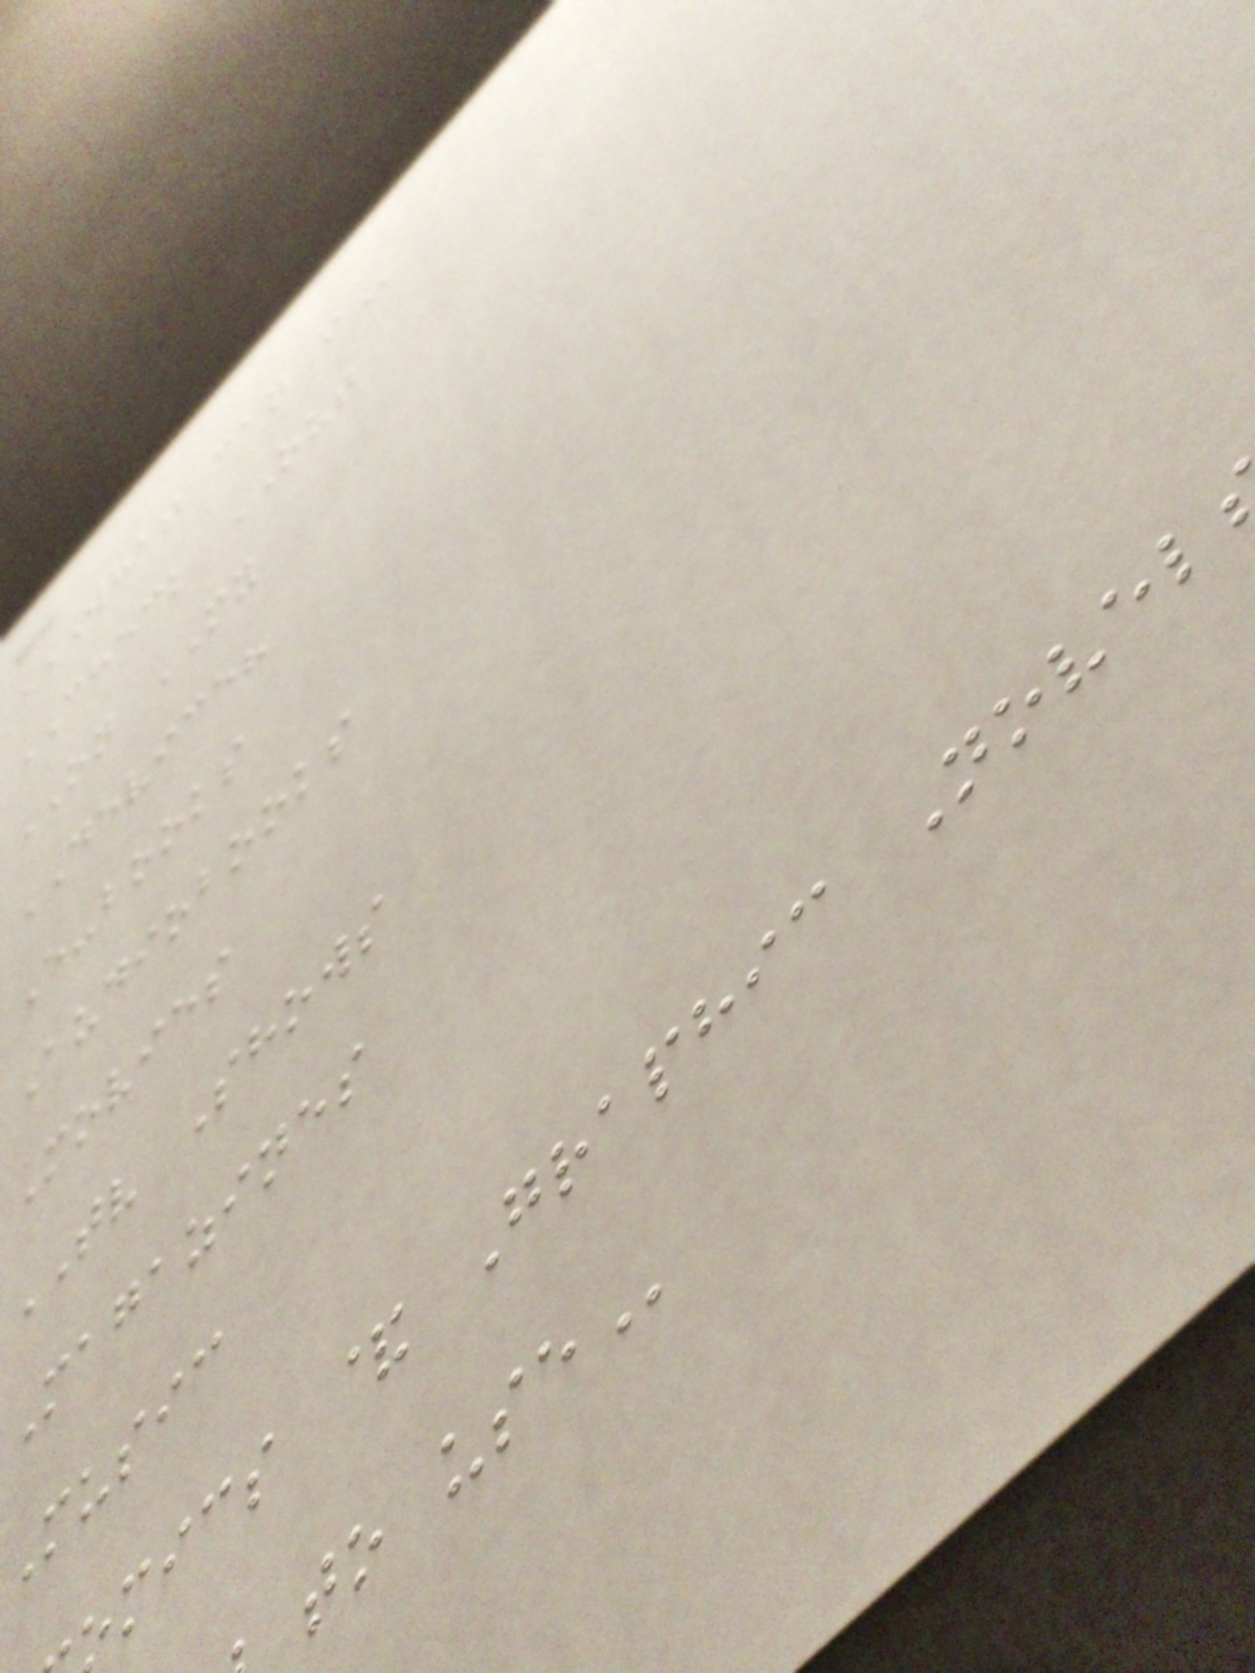WHAT CAN I
CHECK OUT
ON MY
DEVICE?
E-books
Audiobooks
Movies
TV Shows
Magazines
Music
mics & Graphic Novel
